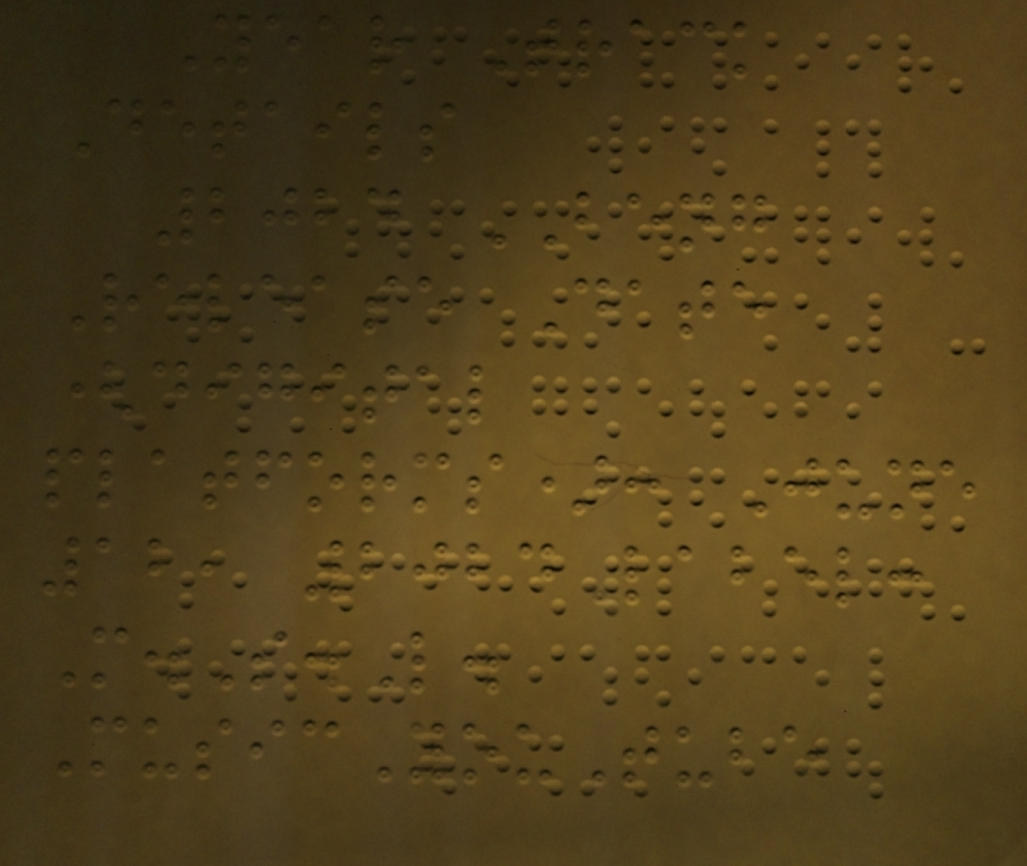Year Track
Details
2024 BENG
Release Date
(digital
platforms): June
12, 2024Label:
M.S.L.
MusicYouTube
